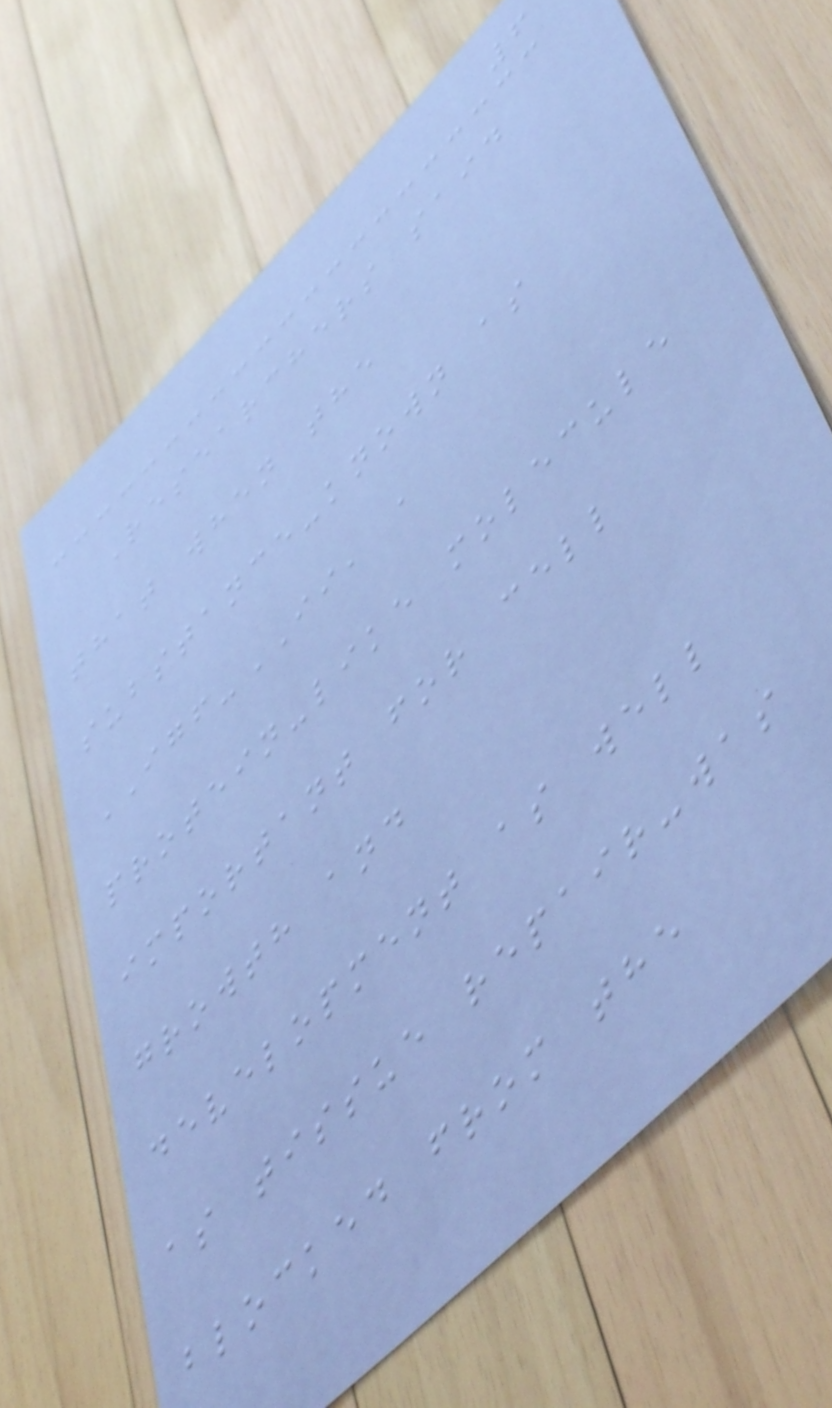6
Researchers said
that when the
substance-known as
IGF-II, a
protein-like molecule
important for cell
growth and
development as well
as tissue repair-was
blocked from the
